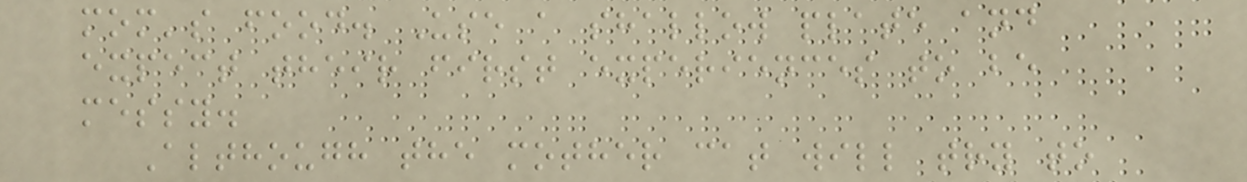mom's food. Use a shallow plate and
expect their first experiences to be
messy.
Although the mother cat will try to
